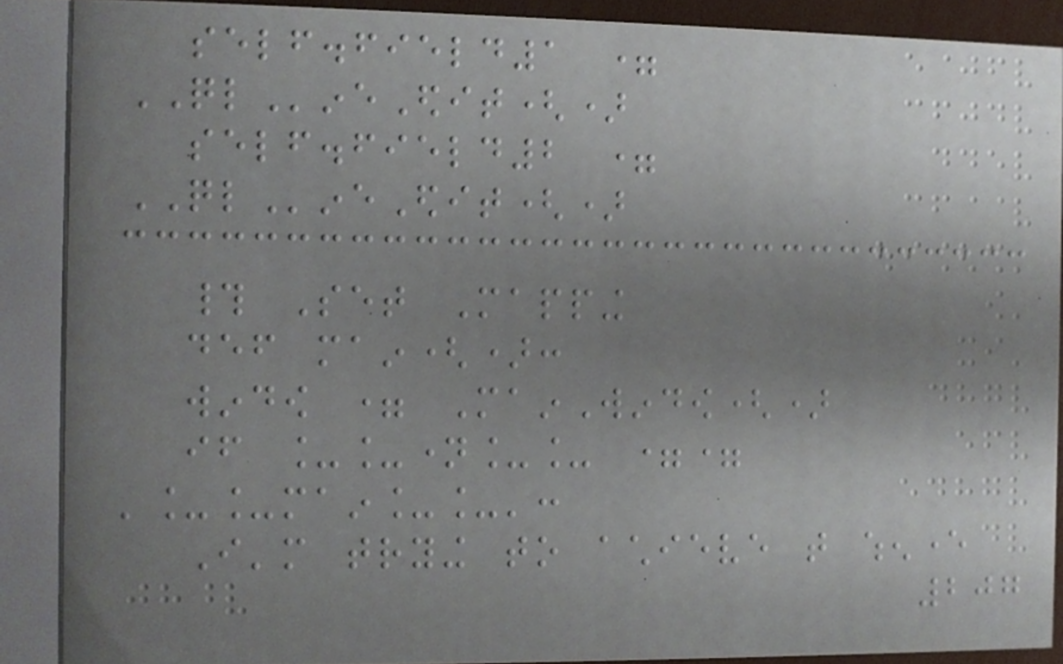self.field1 =
QLineEdit()
self.field2 =
QLineEdit()
# Set Mapping
def main():
window = MainWindow()
if __name__ ==
'__main__':
I'm trying to achieve that whenever
207
